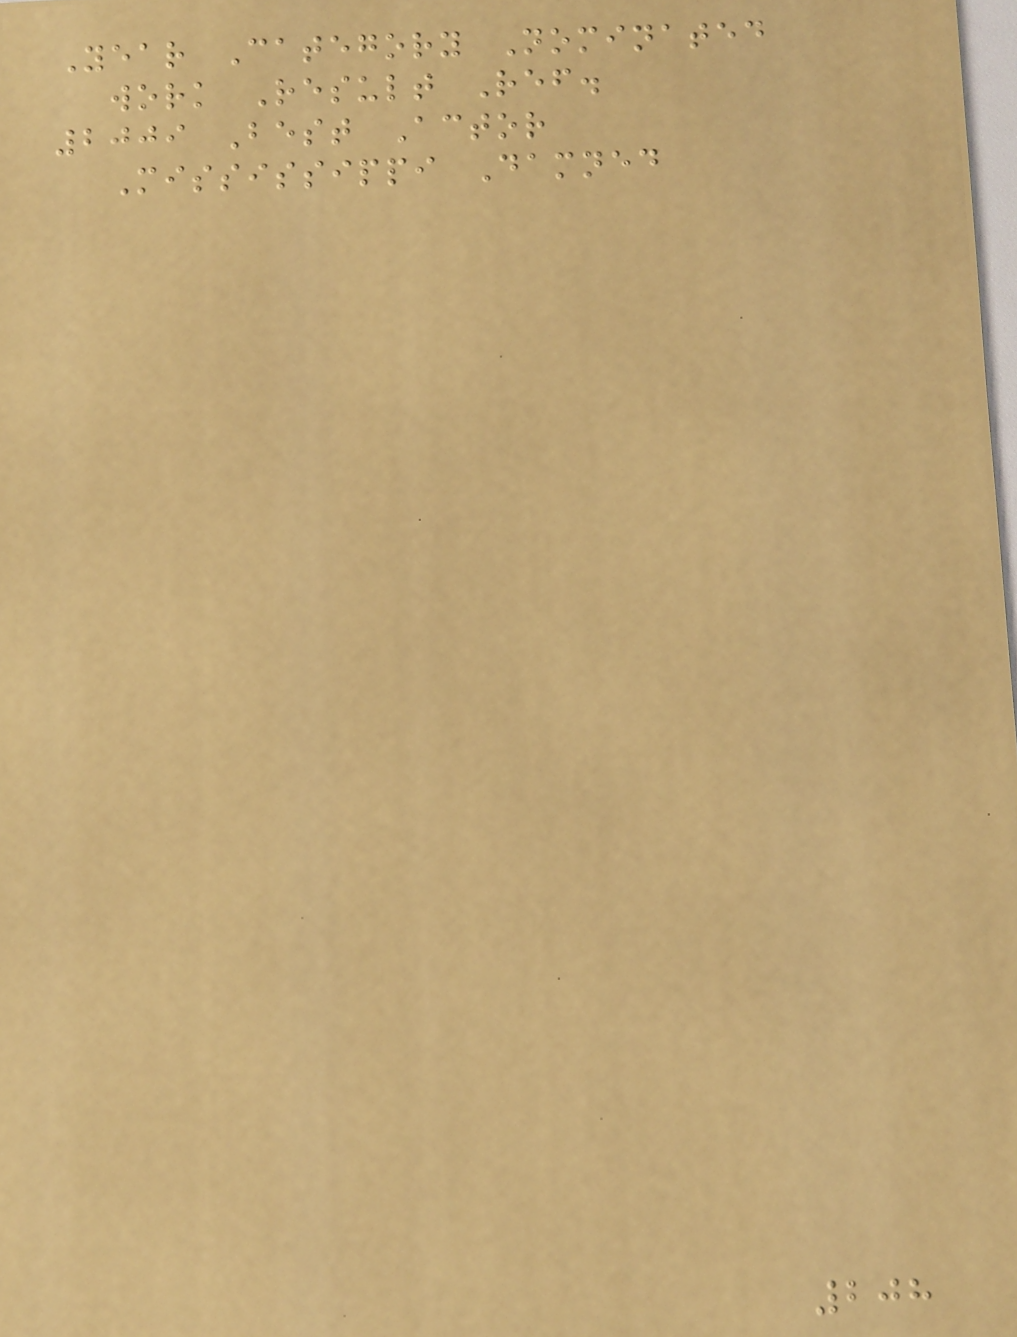Year Category Nominated
work Result Ref.
2009 Best Actor
Mississippi Damned
208
